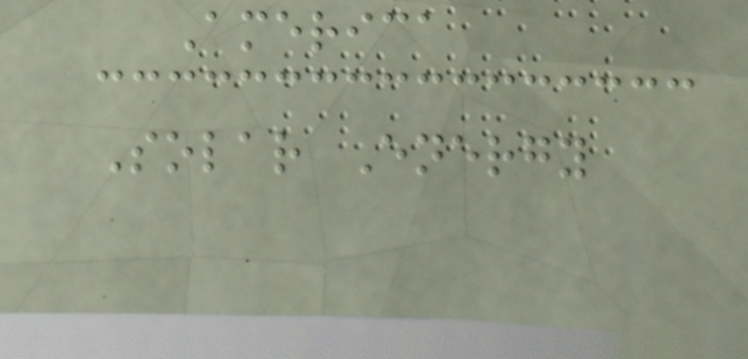America
Solar Energy
